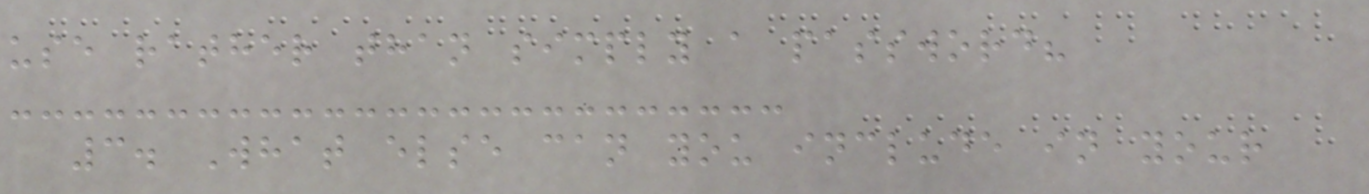use rather than simply a password?
3. What else can you include in your
